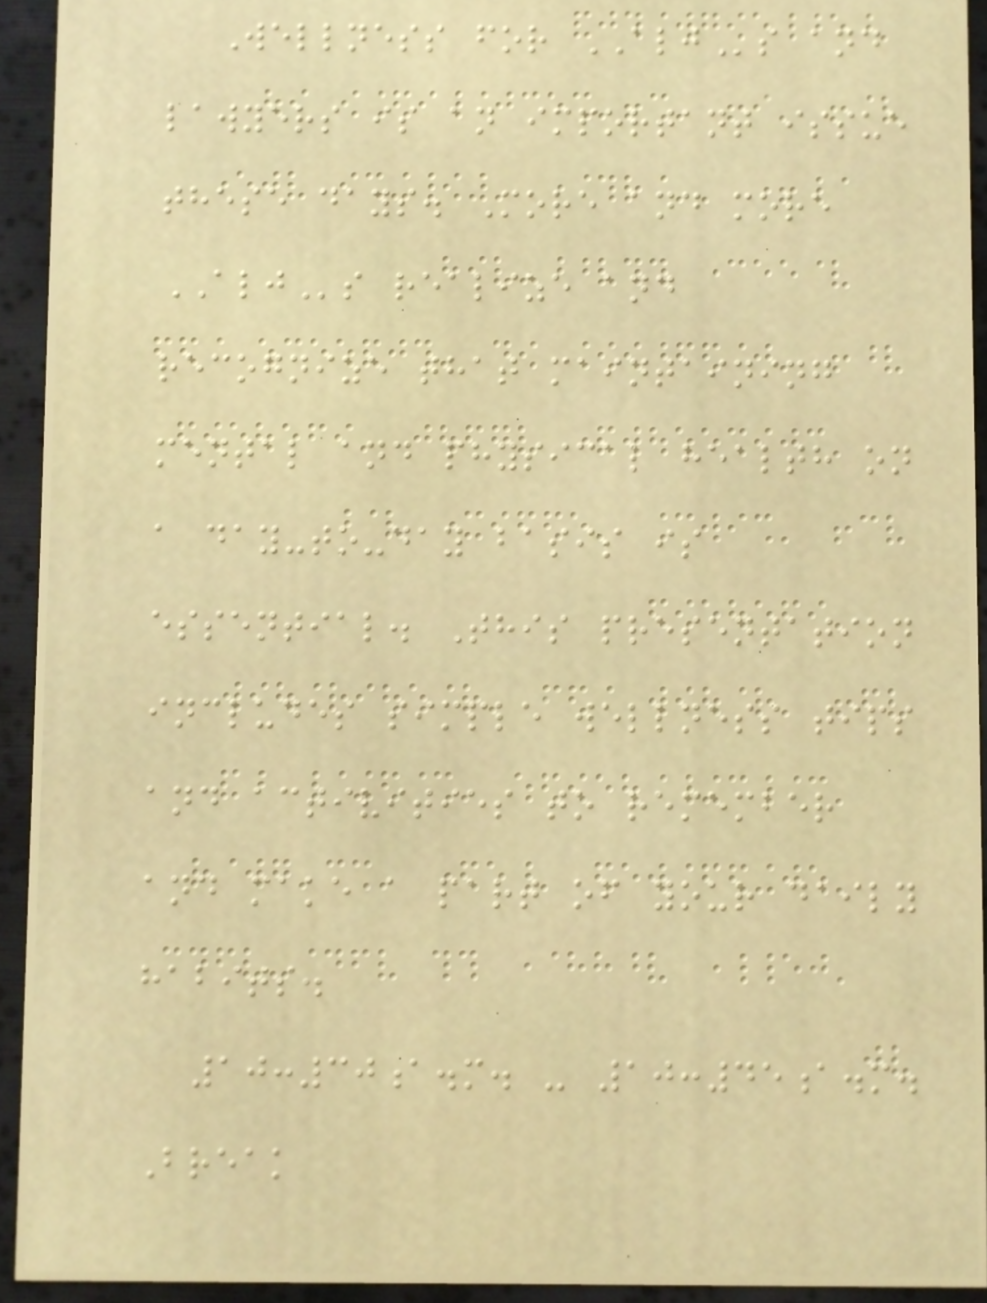Wellness for ALJs and
lawyers is an important issue
these days. More and more
ALJs realize and
recognize that maintaining
mental and physical health on
a day-to-day basis is
essential. This presentation
includes simple wellness tips
and activities to remember
and make a part of your daily
habits.
10:30a.m. - 10:45a.m.
Break
